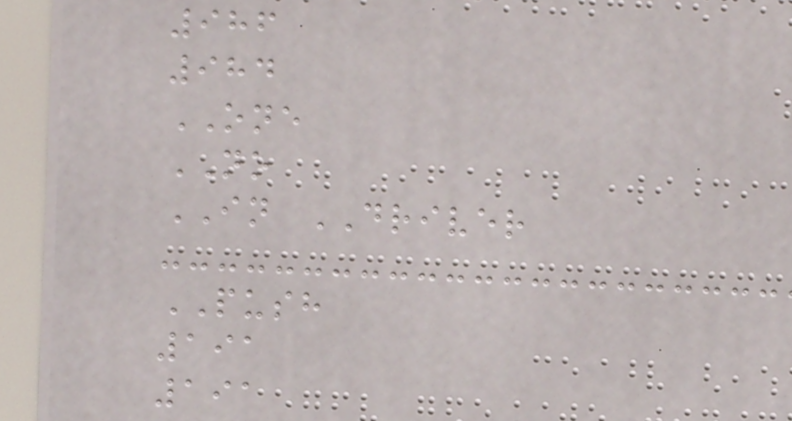986
984
ONE
NO
IN DRIVER
PUSH
191
191
